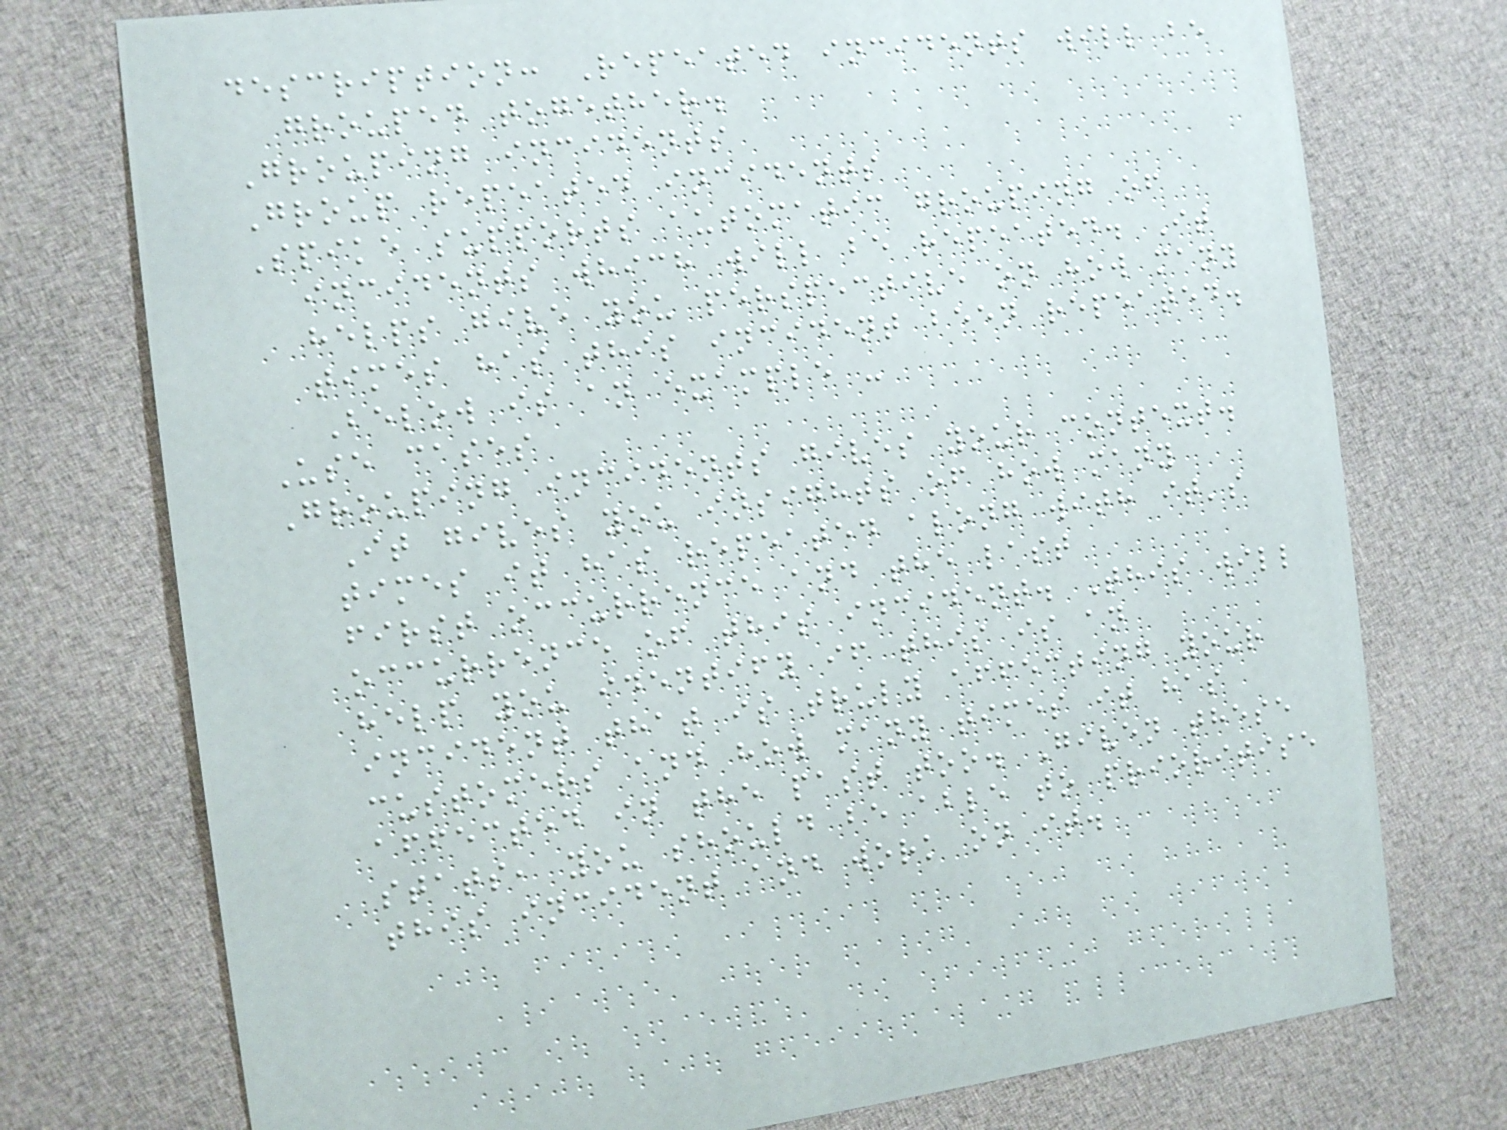description: Repeated incidents will be
grouped together.
Grouping incidents
Group repeated incidents
Spike supports automatic grouping of
incidents which will be repeated. It
helps give you perspective on how many
times has this incident been repeated.
Below is an example -
Use cases
Grouping incidents gives your context.
It gives you insights of how many
times it has repeated along with it's
first occurrence and the last
occurrence of this incident. This will
help you identify if this is an
incident that is truly affecting your
customers and how many times it has
affected in the past too. Given these
stats, you should be able to prioritise
this incident and work on it.
